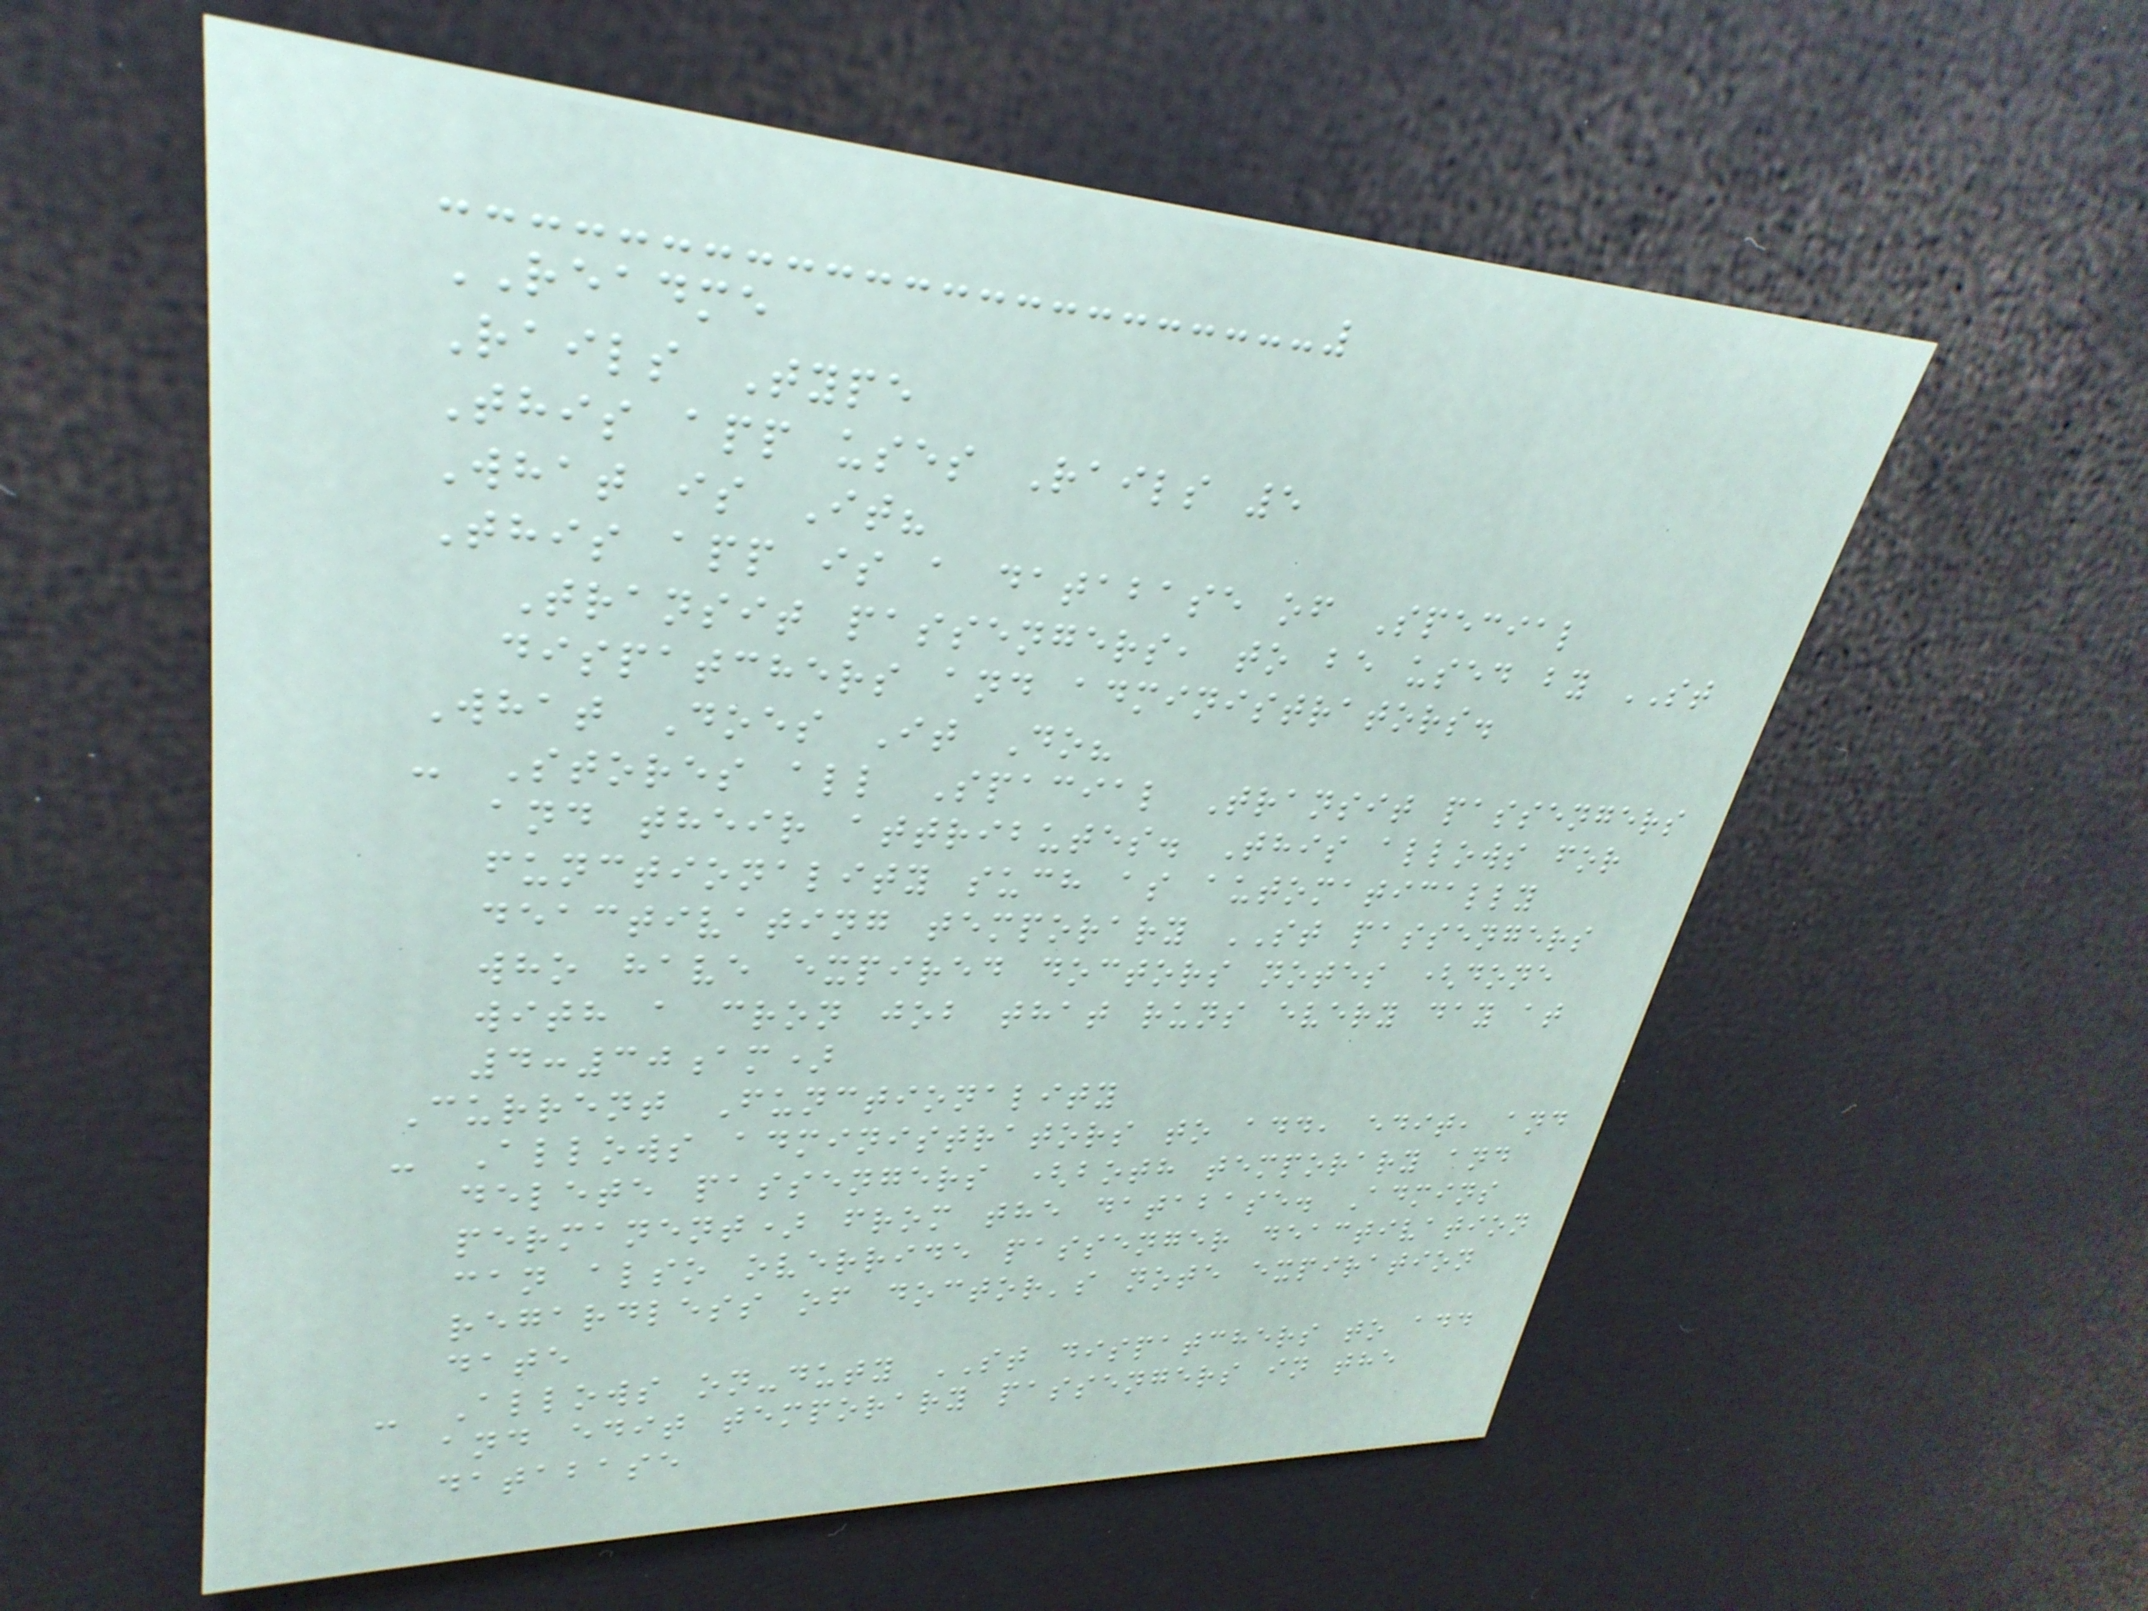README
Rails Type
This app uses Rails 5
What is It?
This app is a database of Special
Transit passengers, to be used by ST
dispatchers and administrators.
What Does It Do?
- Stores all Spacial Transit passengers
and their attributes. This allows for
functionality such as automatically
deactivating temporary ST passengers
who have expired doctors notes (done
with a cron job that runs every day at
4:30am)
Current Functionality
- Allows administrators to add, edit, and
delete passengers (both temporary and
permanent) from the database. Admins
can also override passenger deactivation
regardless of doctor's note expiration
date
- Allows on-duty ST dispatchers to add
and edit temporary passengers in the
database
